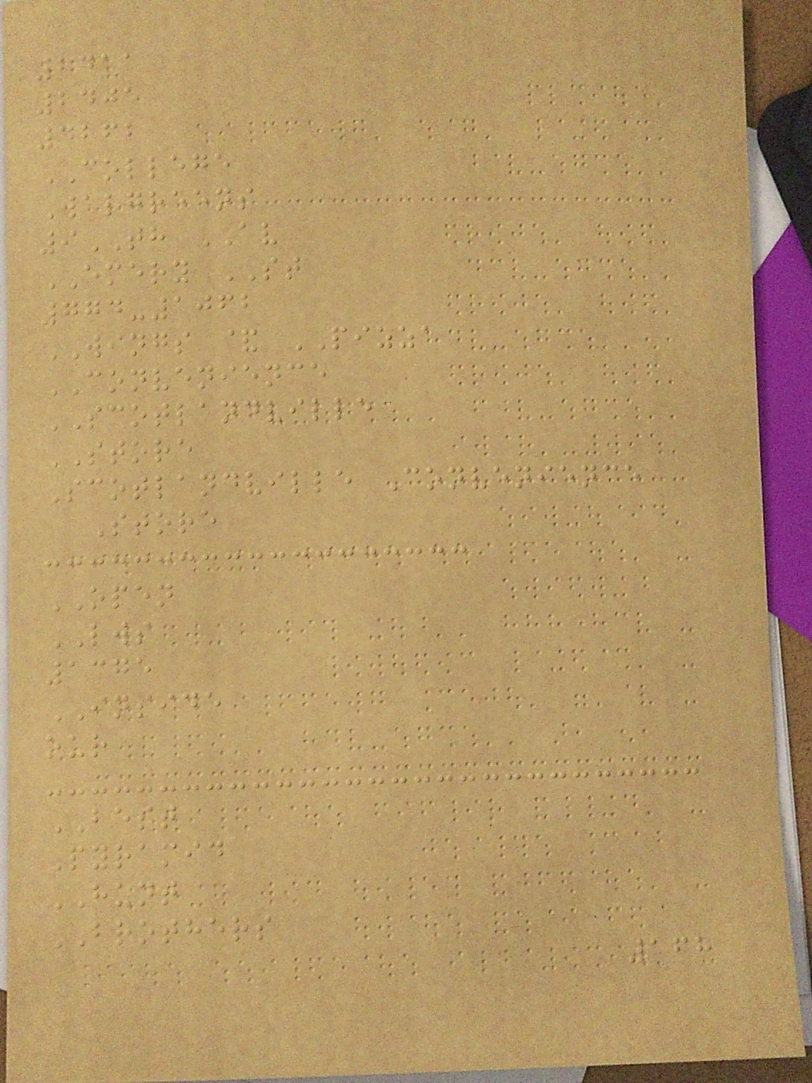2411
2405
4262
COLLEGE
Walgreens
9TH AV
EMERY ST
774-1062
WINGS & PIZZA
CONVENIENCE
SCOTLANDVILLE
STORE
Scotlandville Convenience
Store
OPEN
LWS
1375
INSIDE
our
BEST
Pyramid
HUNT
BROTHERS
168
